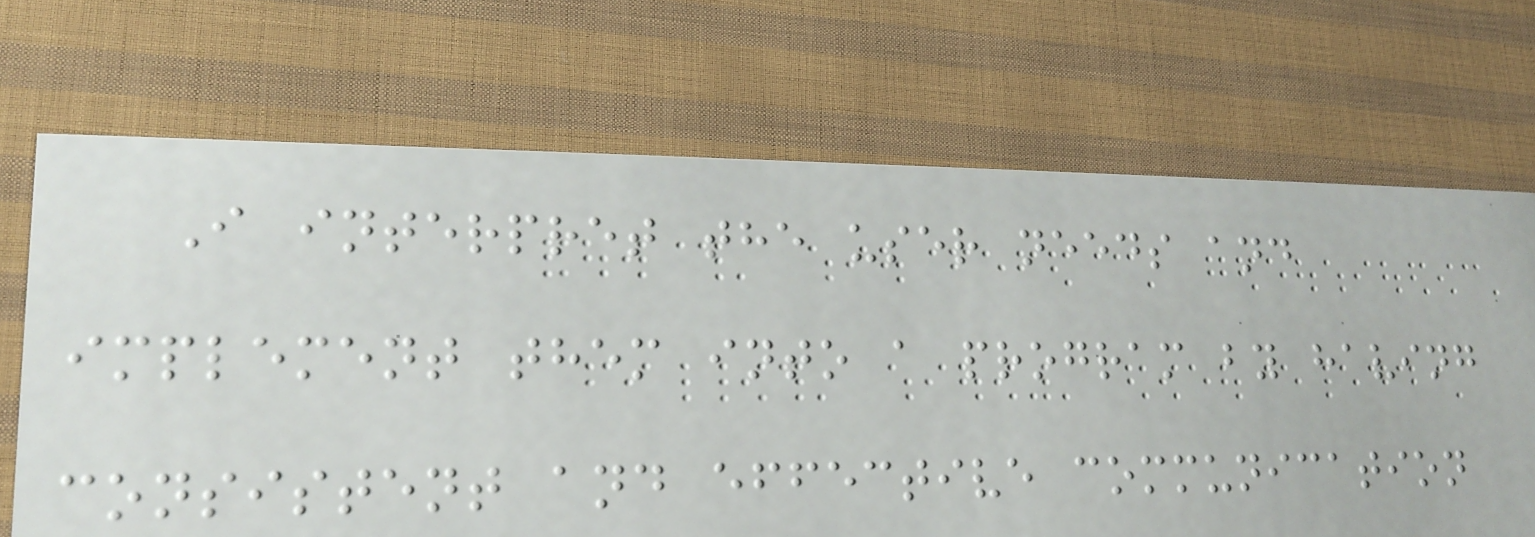I interpret the user needs and
implement them into a program by having
consistent and effective communication
